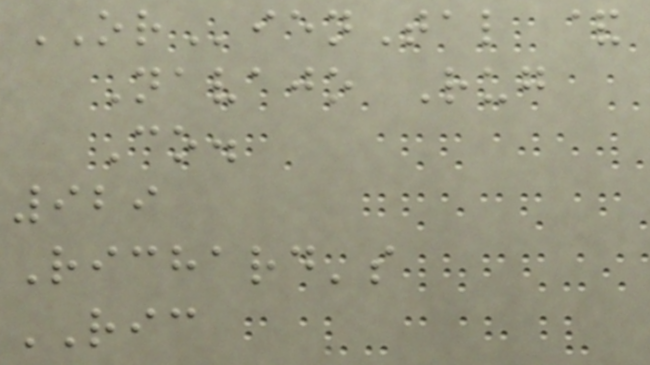ORienTal &
Navajo Rug
Co.
929
Richard's
RIC
